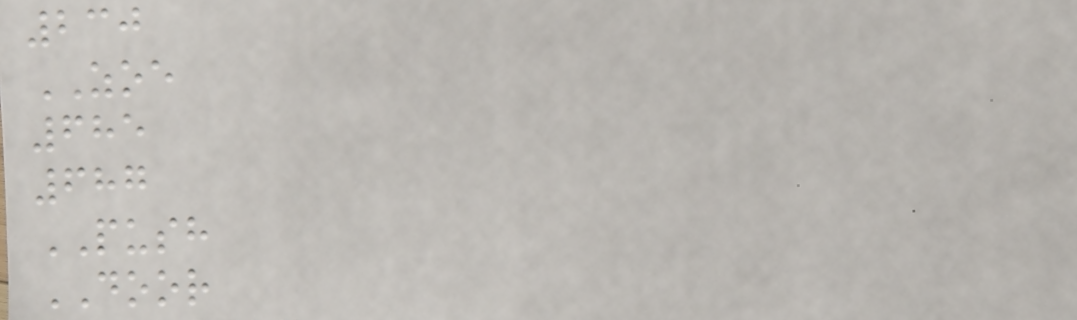230
ZOE
685
687
PUSH
DOOR
